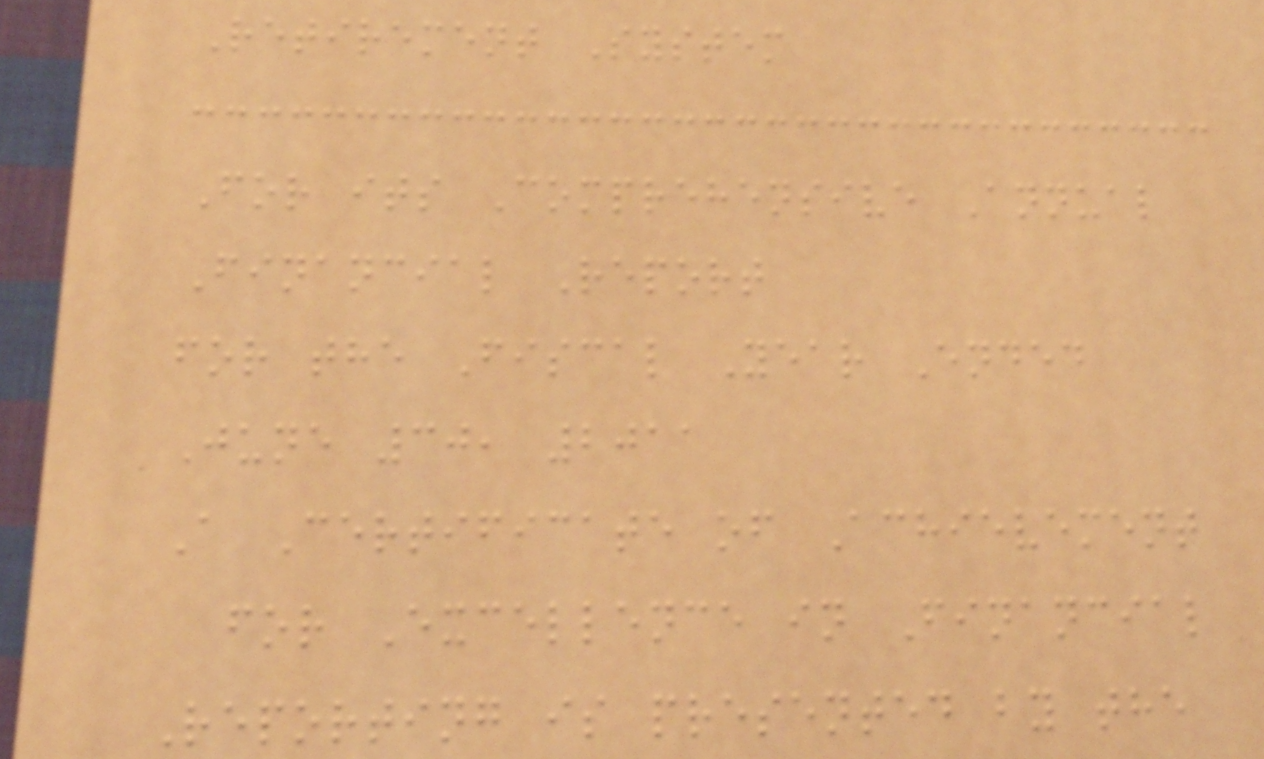Retirement System
For its Comprehensive Annual
Financial Report
for the Fiscal Year Ended
June 30, 2011
A Certificate of Achievement
for Excellence in Financial
Reporting is presented by the
